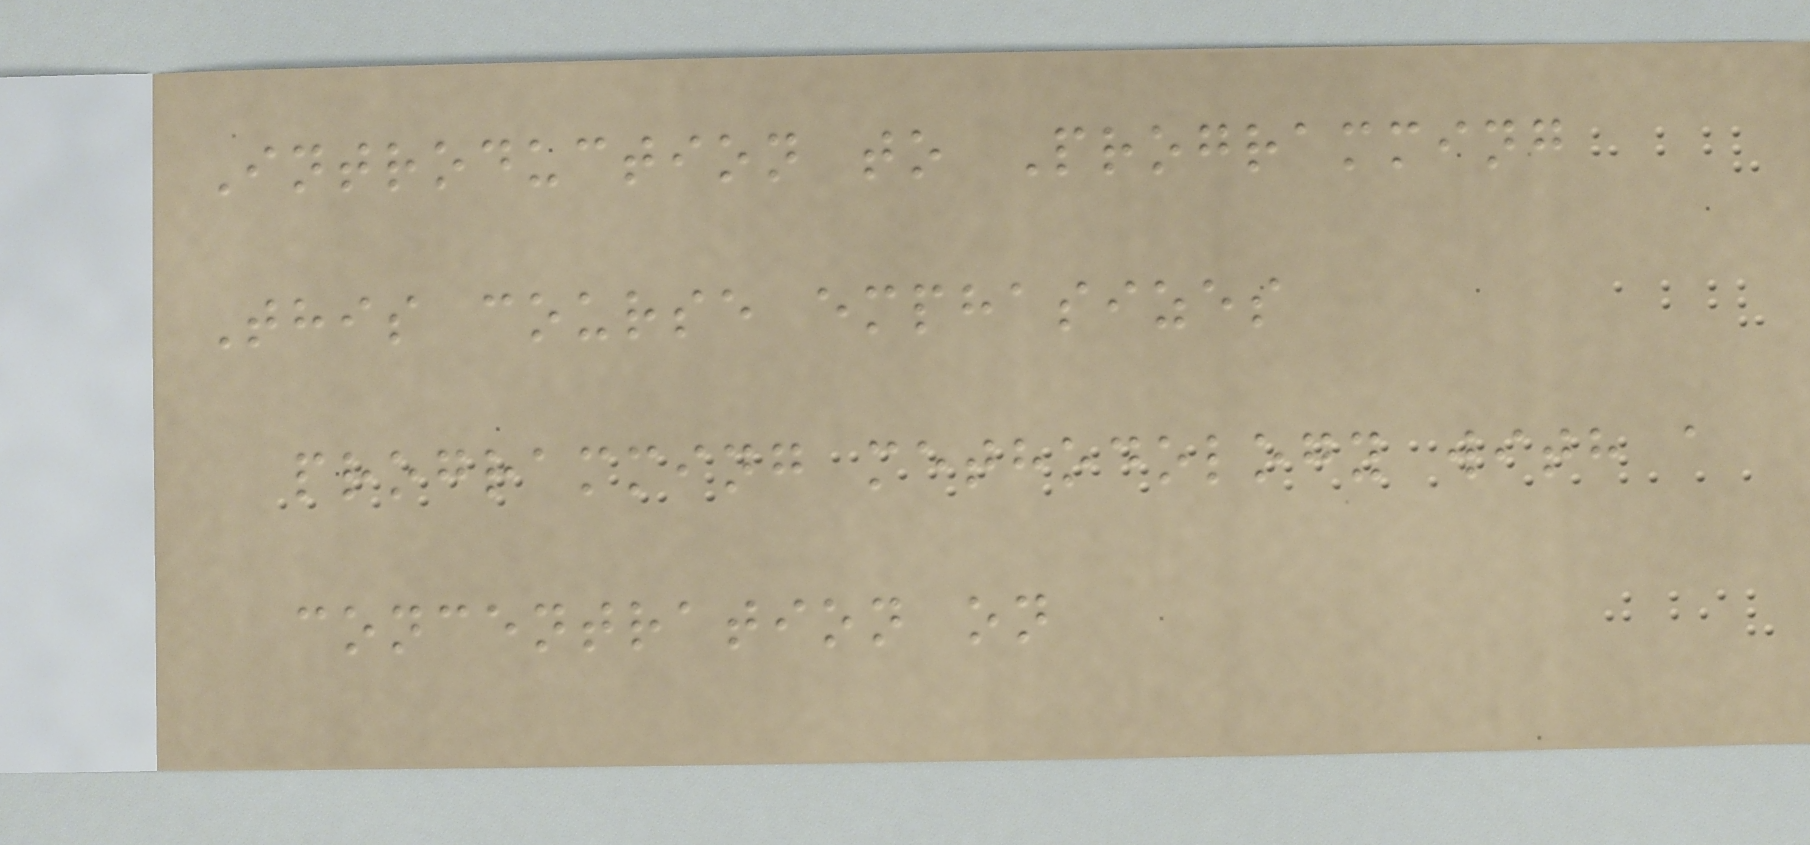Introduction to Programming
This course emphasizes
programming methodology with a
concentration on
